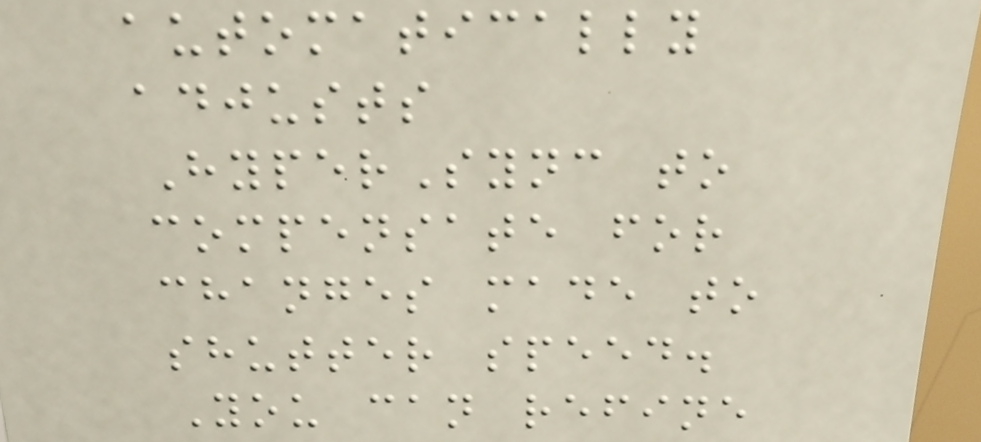automatically
adjusts
HyperSync to
compensate for
changes made to
shutter speed.
You can refine
